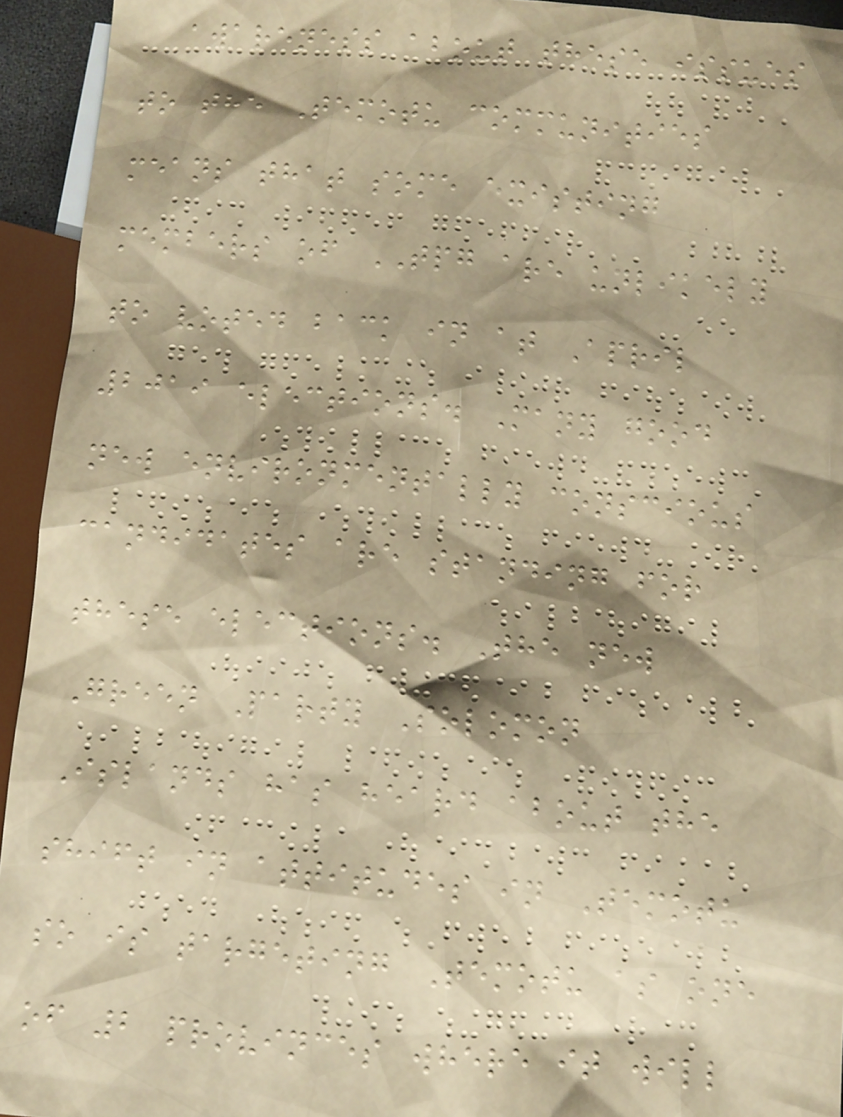awareness about these issues
to the Temotu communities
means that some existing
members of TPG are unlikely
to voted back in at April
2019 elections. Many good
new environmentally conscious
candidates are standing for
these elections. The new
Green Party Solomon
Islands has heard about the
shift in attitudes in Temotu
so is targeting Temotu as one
of 2 provinces where it will
